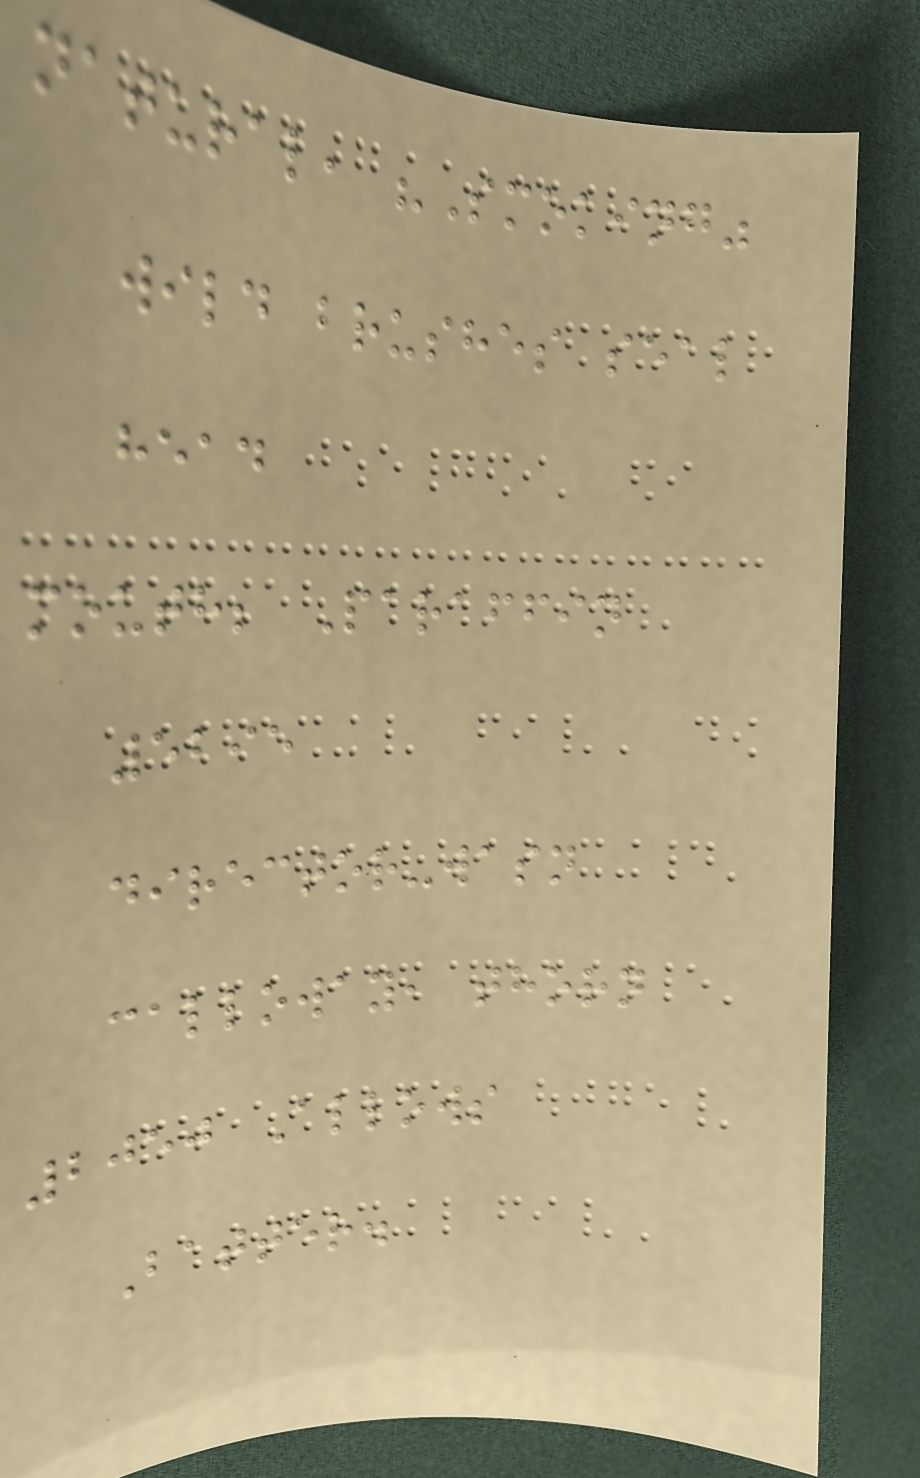natural, "Smoking"
wild brushes seal
head
mouth; Paraffin
5295
director-wasn
calloway, thorn
2050 Allows
Batter.
